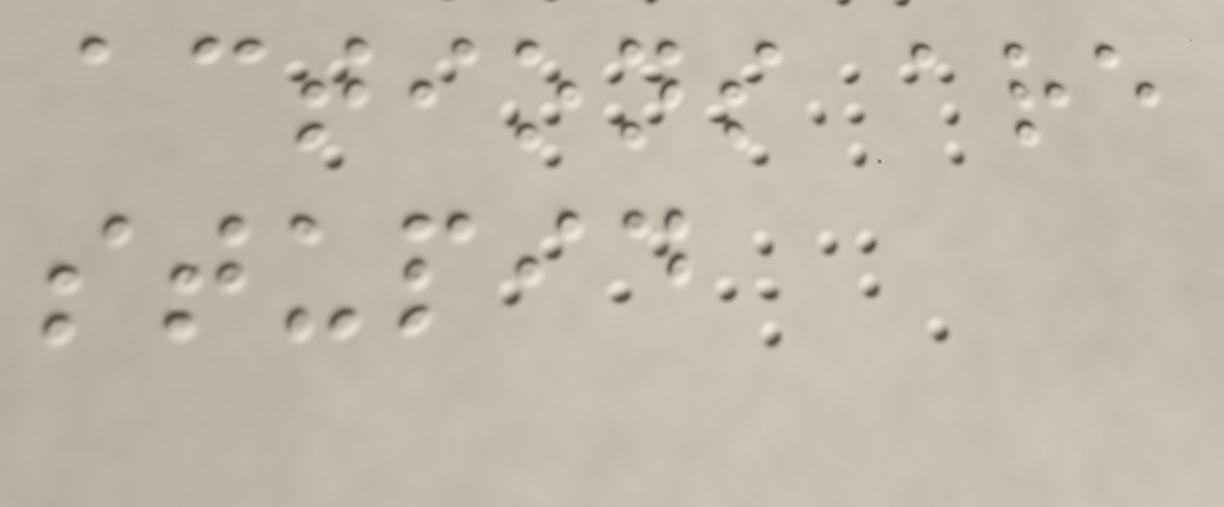actions are
stupid
